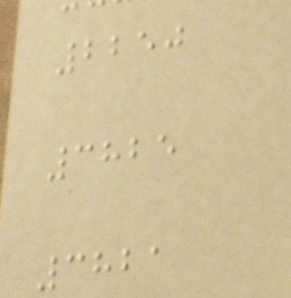2250
3825
3821
